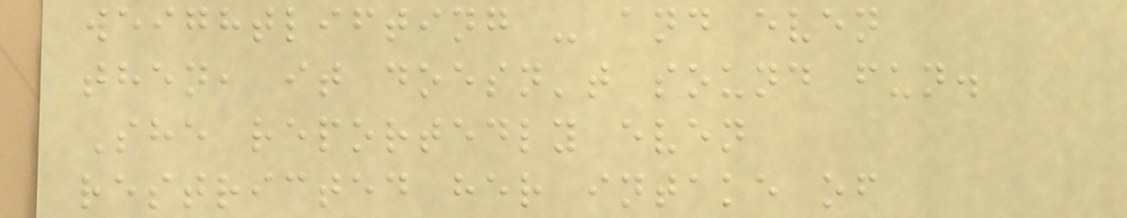weightlifting - and even
then, it doesn't sound fun.
She reportedly even
restricted her intake of
